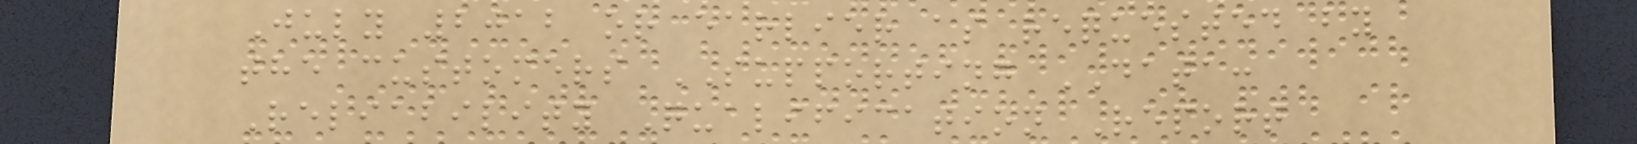July 2012 or earlier as requested by
the customers SUPPORTING DATA:
Reliability Qualification Report
